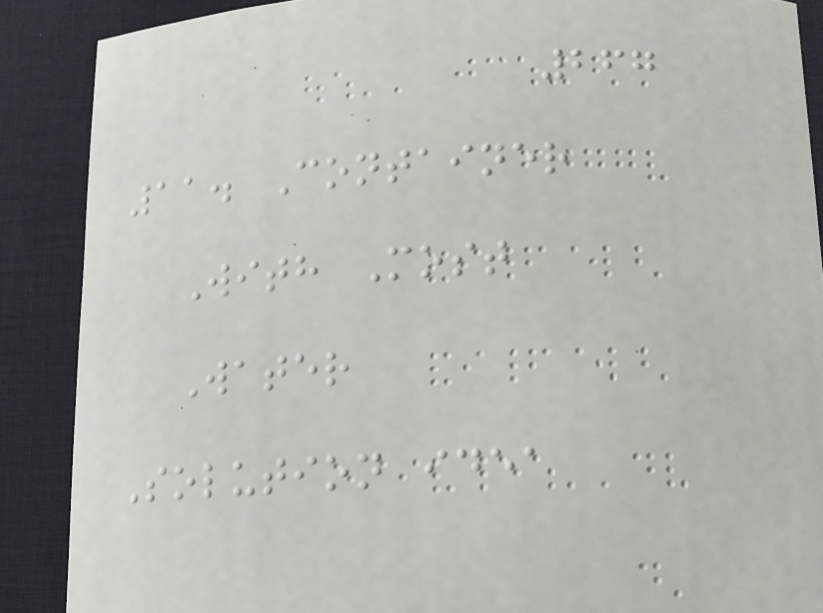267
11. Container
With Most
Water
Solution idea
